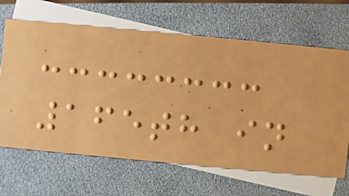165th in
